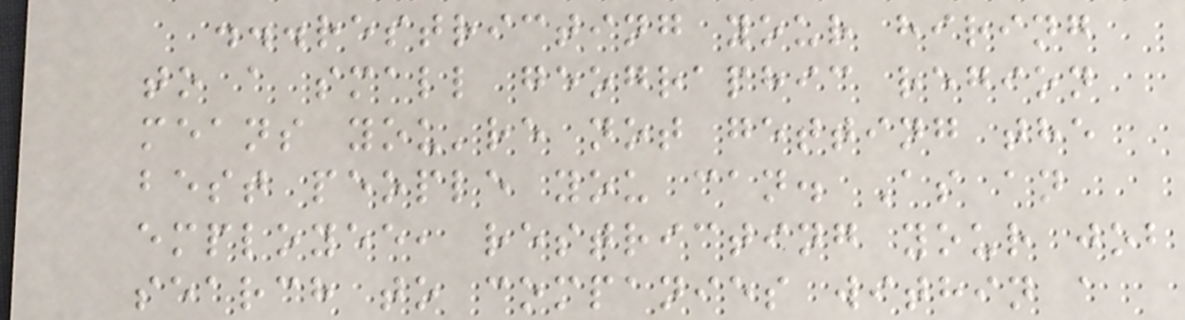...restricting your hiring
to a small geographic region
means you're not getting the
best people you can. As an
employee, restricting your job
search to companies within a
